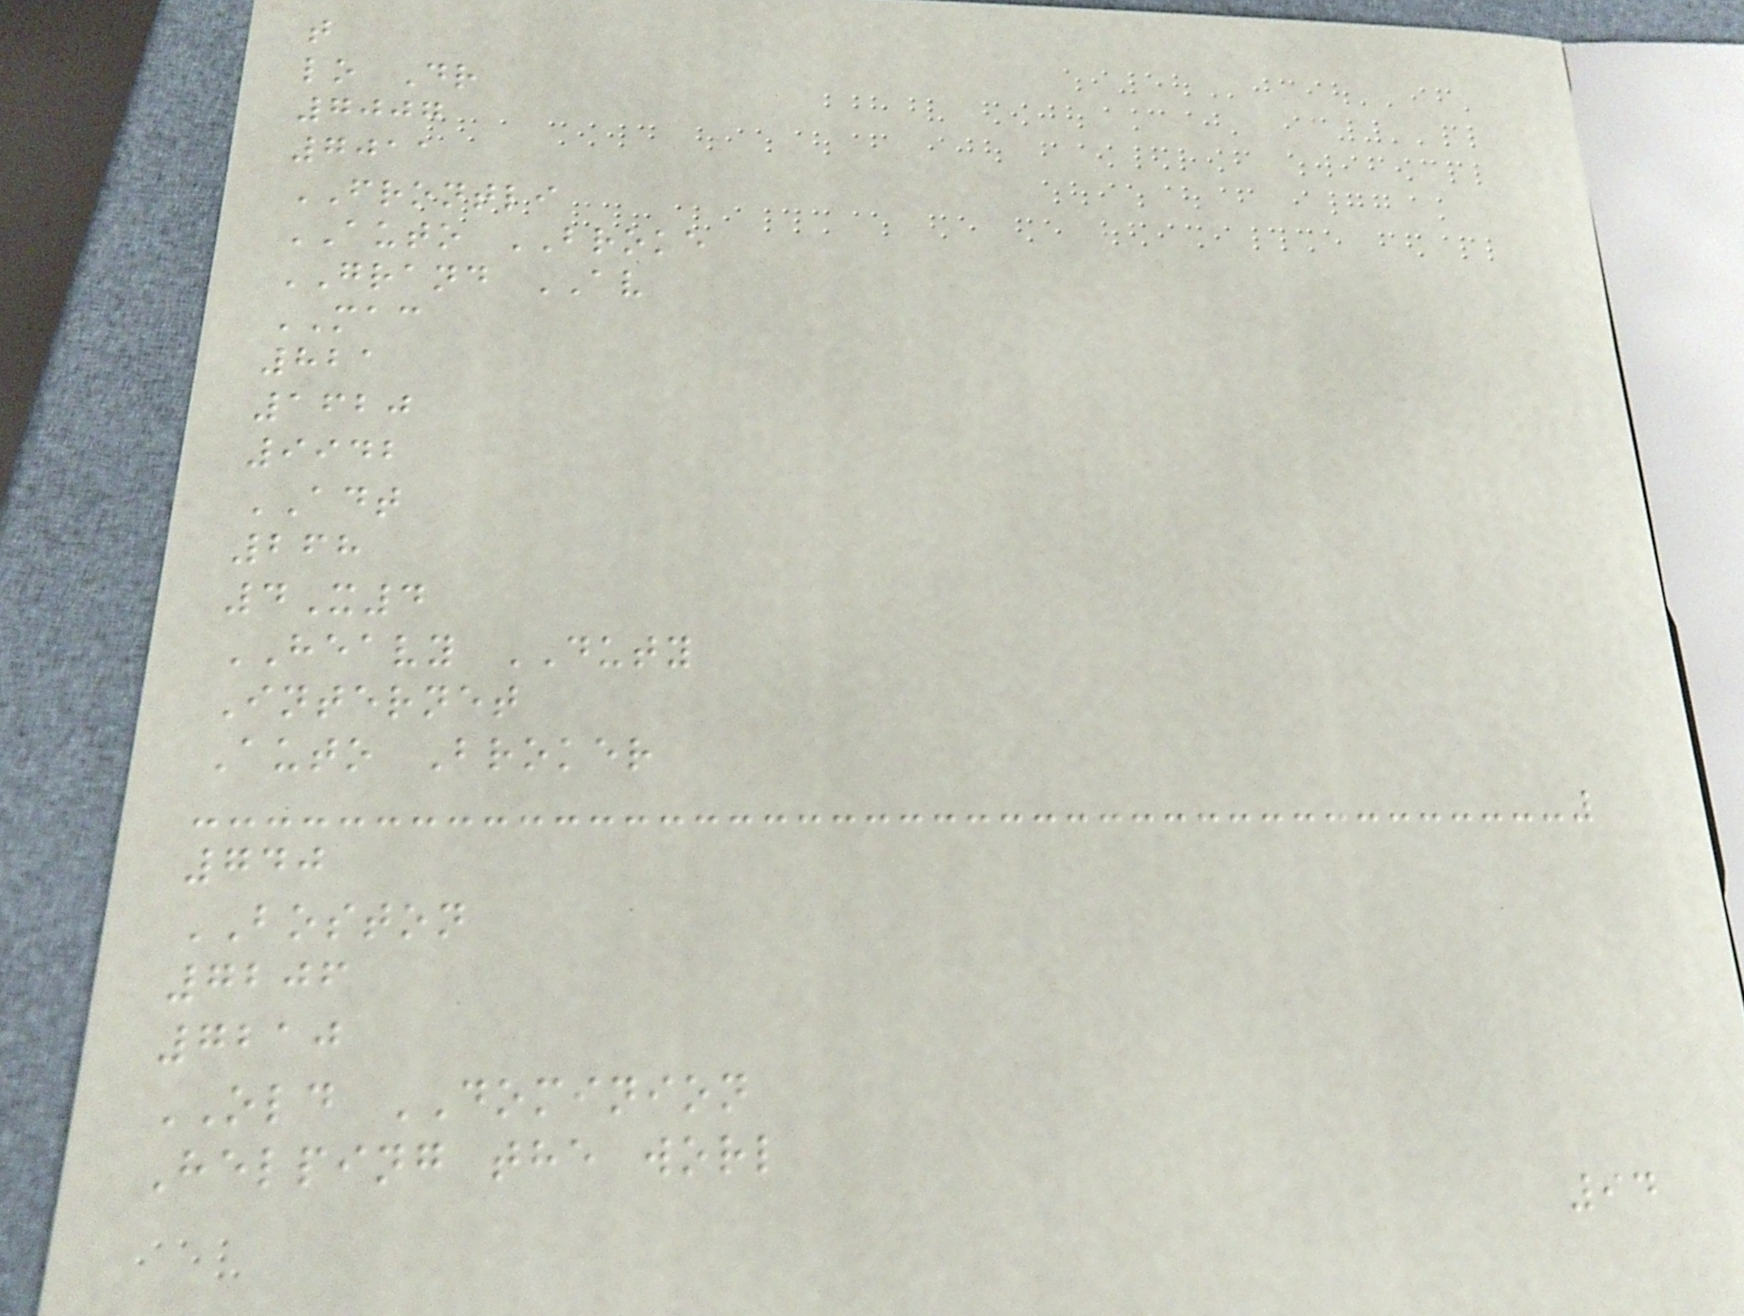t
lo Dr
7007
7011
FRONTLI
AUTO BROKE
GRAND AV
MAC
821
1620
9942
ADT
268
4X4
HEAVY DUTY
Internet
Auto Broker
740
BOSTON
7206
7210
OLD DOMINION
Helping the worl
94
